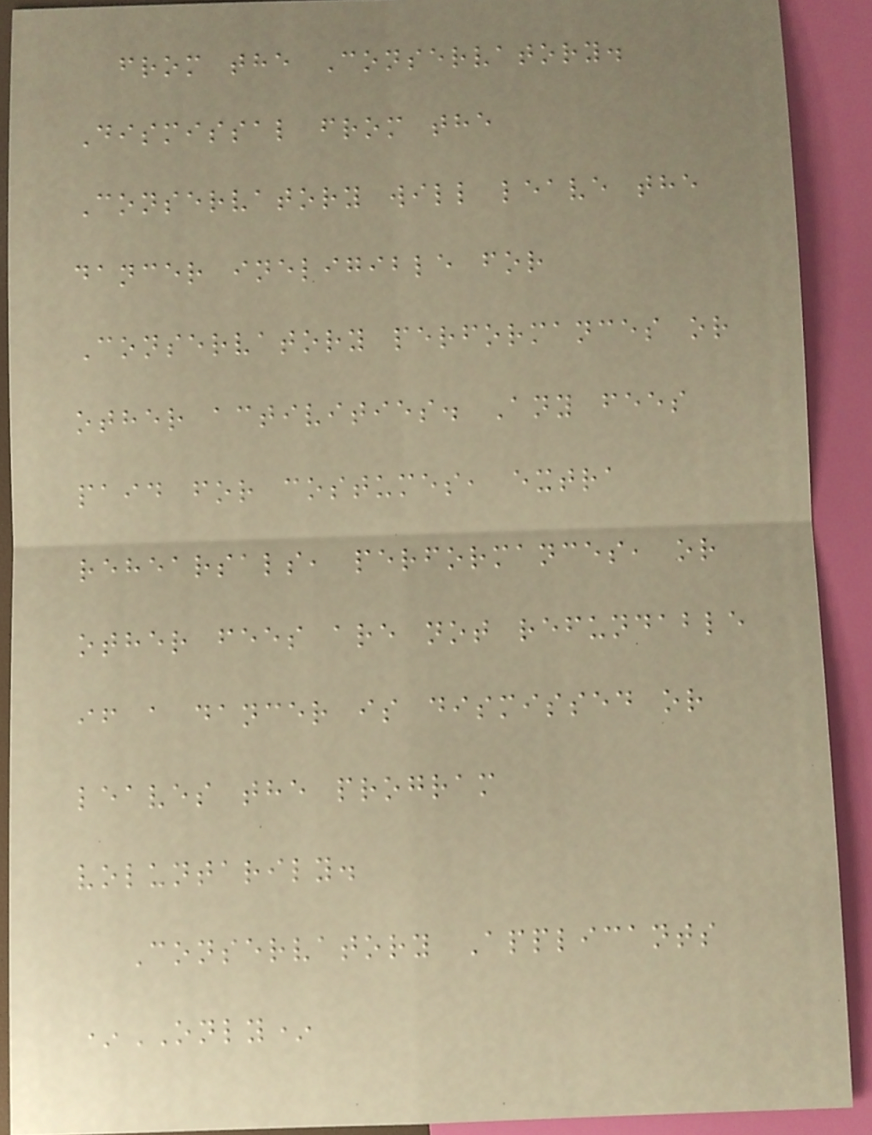from the Conservatory.
Dismissal from the
Conservatory will leave the
dancer ineligible for
Conservatory performances or
other activities. Any fees
paid for costumes, extra
rehearsals, performances, or
other fees are not refundable
if a dancer is dismissed or
leaves the program
voluntarily.
Conservatory Applicants
*ONLY*
